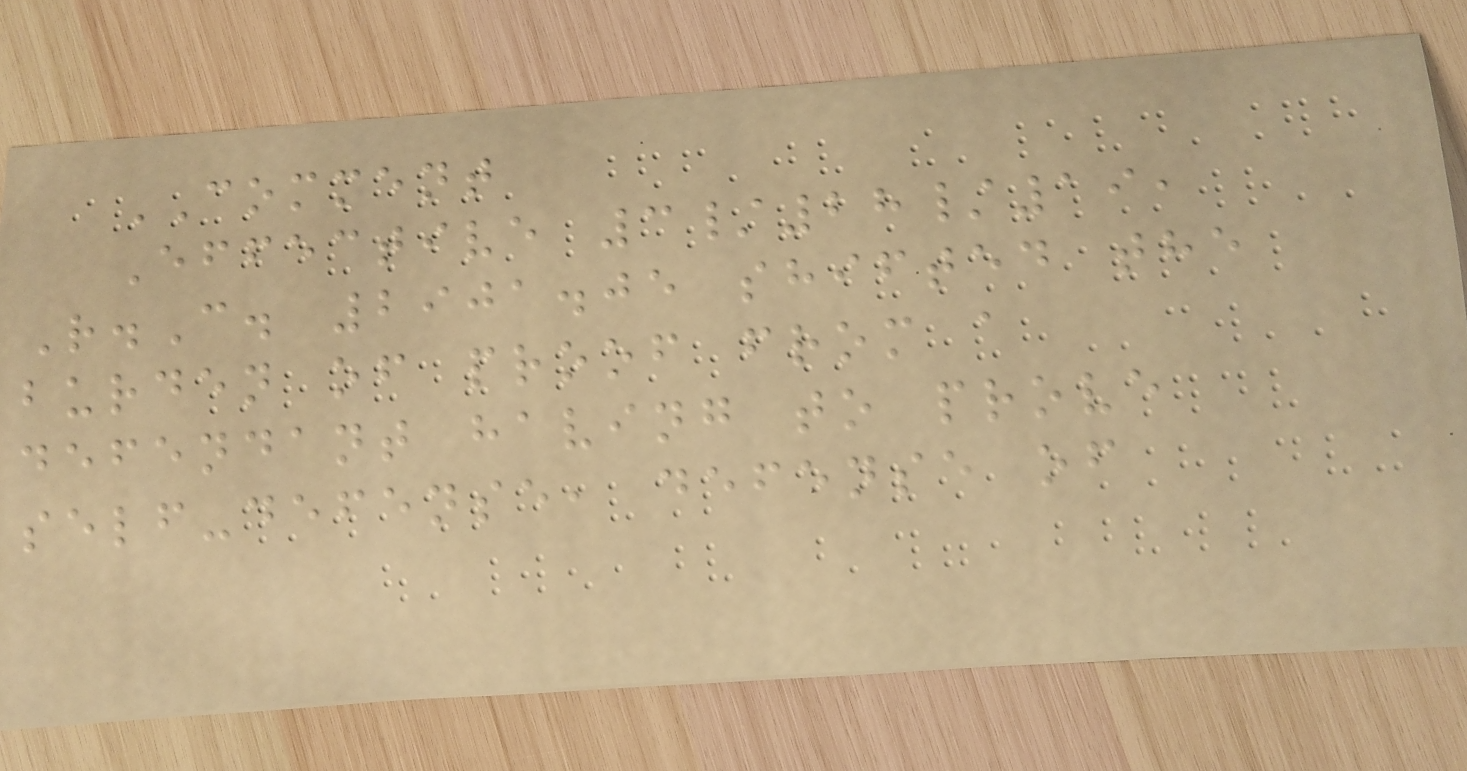COMMENT
Effective 3/28/19,
R.C. 2901.05 shifted the
burden of proof from a
defendant having to prove
self-defense, defense of
